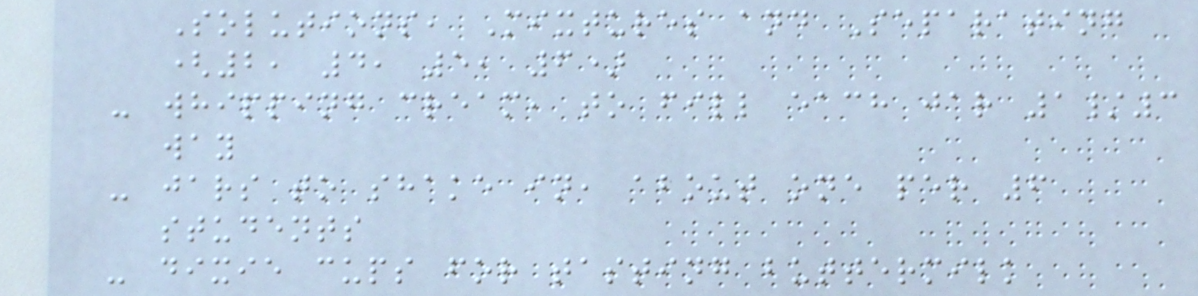Solutions, Mixtures and Separating
(2, 4, 5, 6)
- whipping cream, to fill each jar 1/3
way
- jars to shake in, about one per 6
students
- dixie cups for tasting buttermilk
